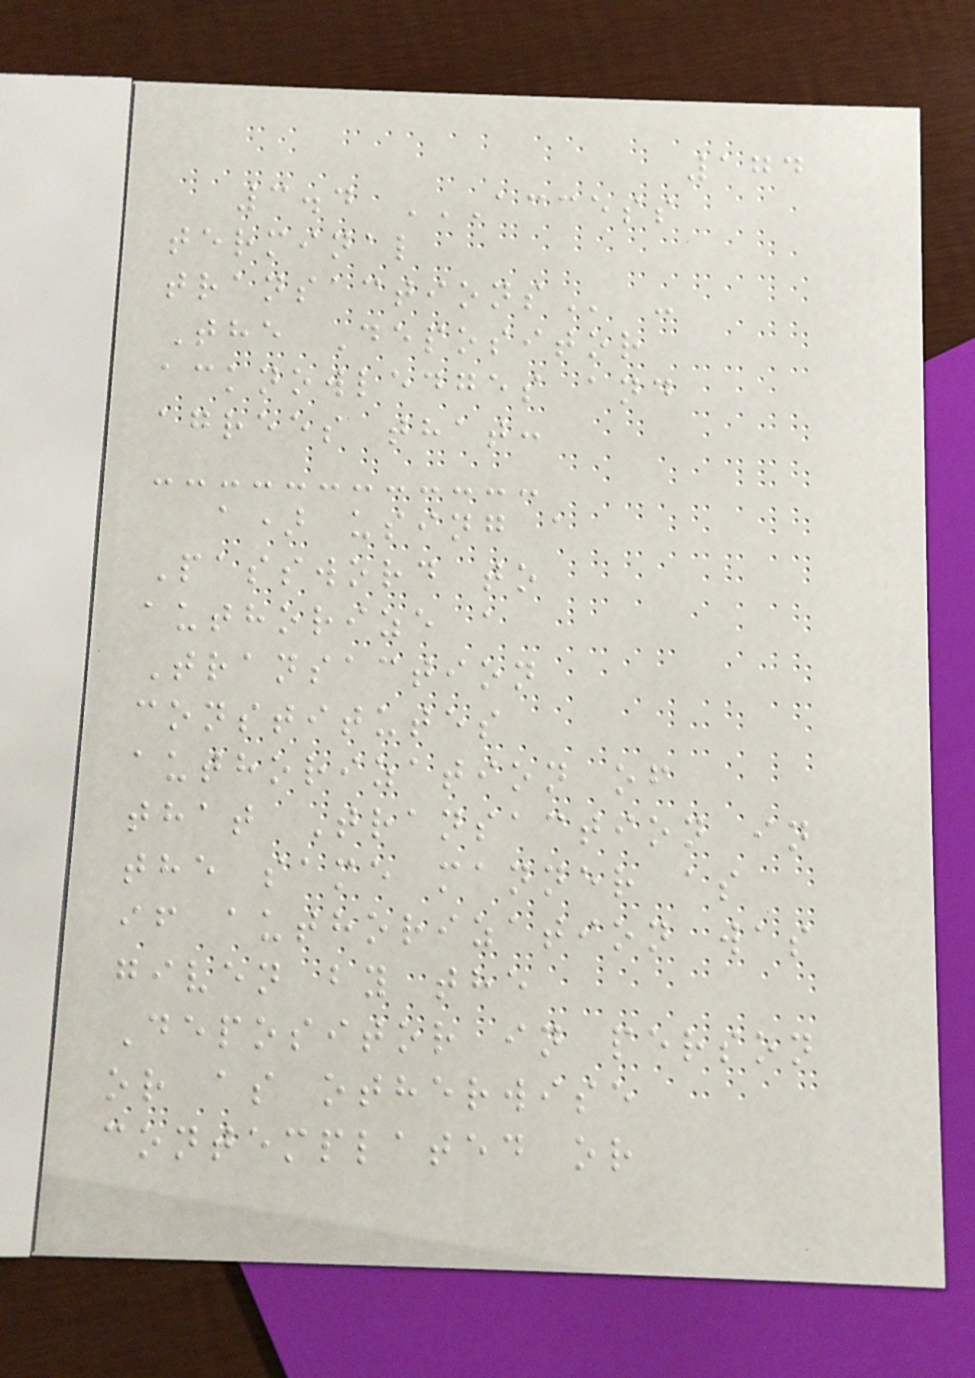174
3.4 ACCESS
TERMINAL
TRANSACTIONS -
The Depositor
acknowledges and
agrees that:
a) using a
Password to
authorize a
Transaction
constitutes
authorization of
that Transaction in
the same manner as
if authorization was
given by the
Depositor in person
or as otherwise
contemplated or
